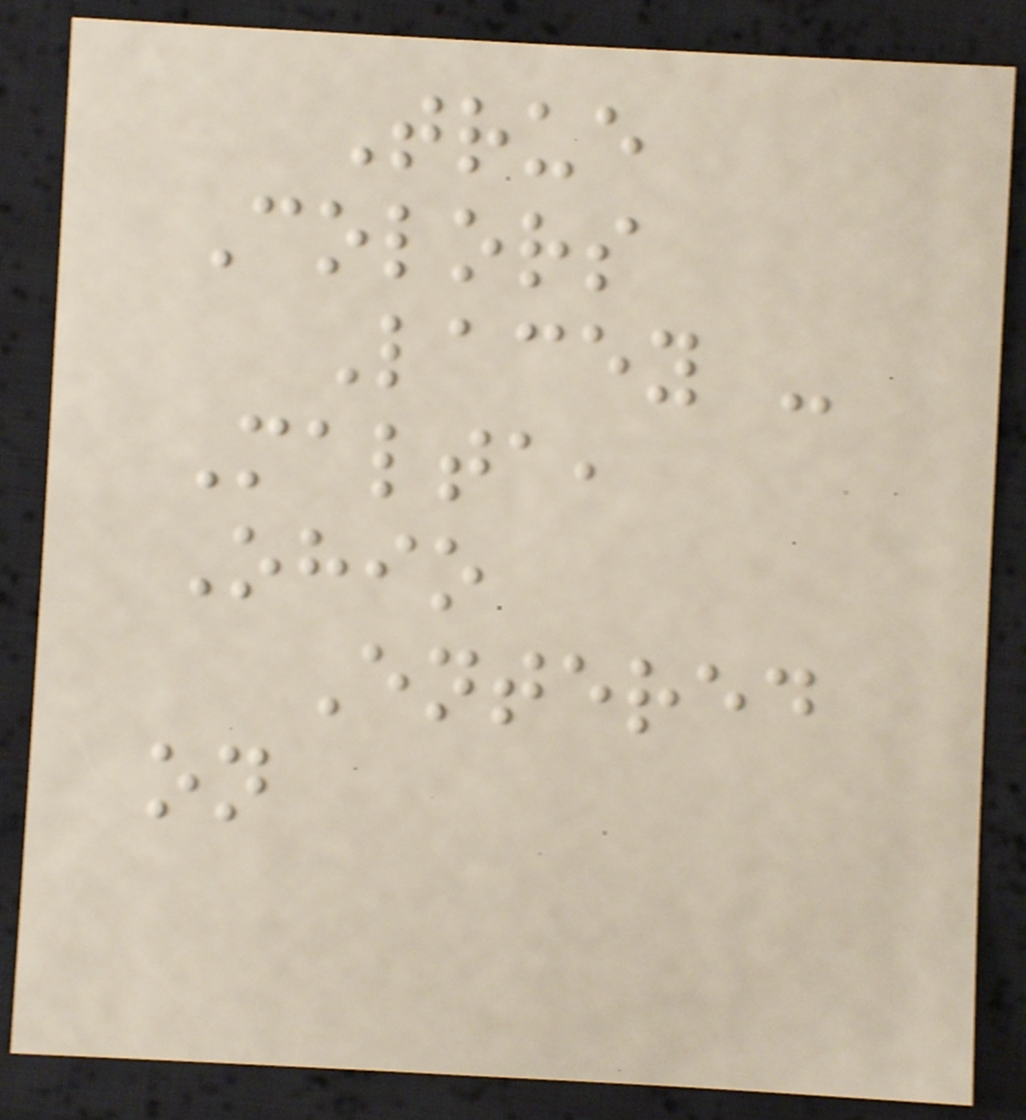True
Colors
Lacey -
Malta,
Ohio
Entered
on
